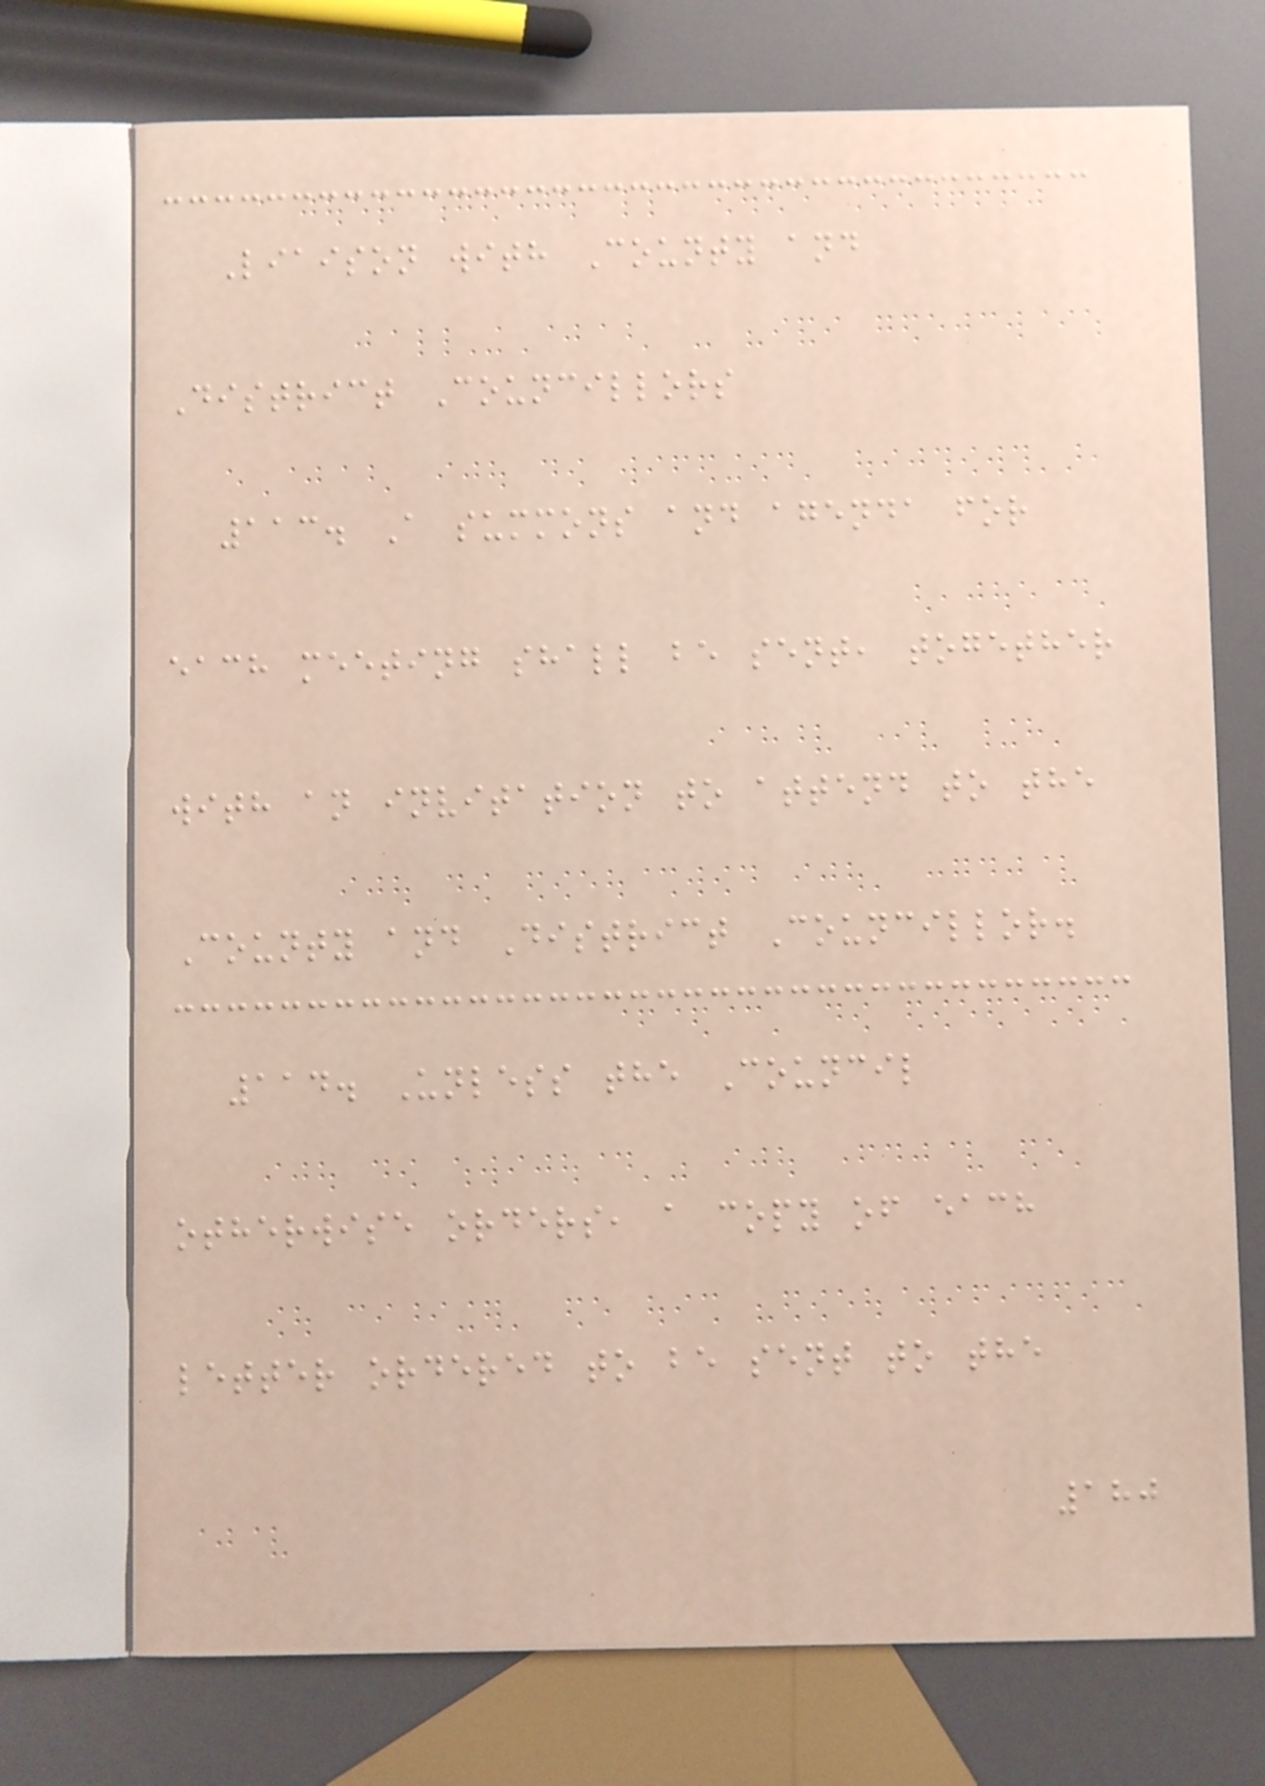Liaison with County and
District Councillors
113. A summons and agenda for
each meeting shall be sent, together
with an invitation to attend to the
County and District Councillor.
114. Unless the Council
otherwise orders, a copy of each
letter ordered to be sent to the
180
